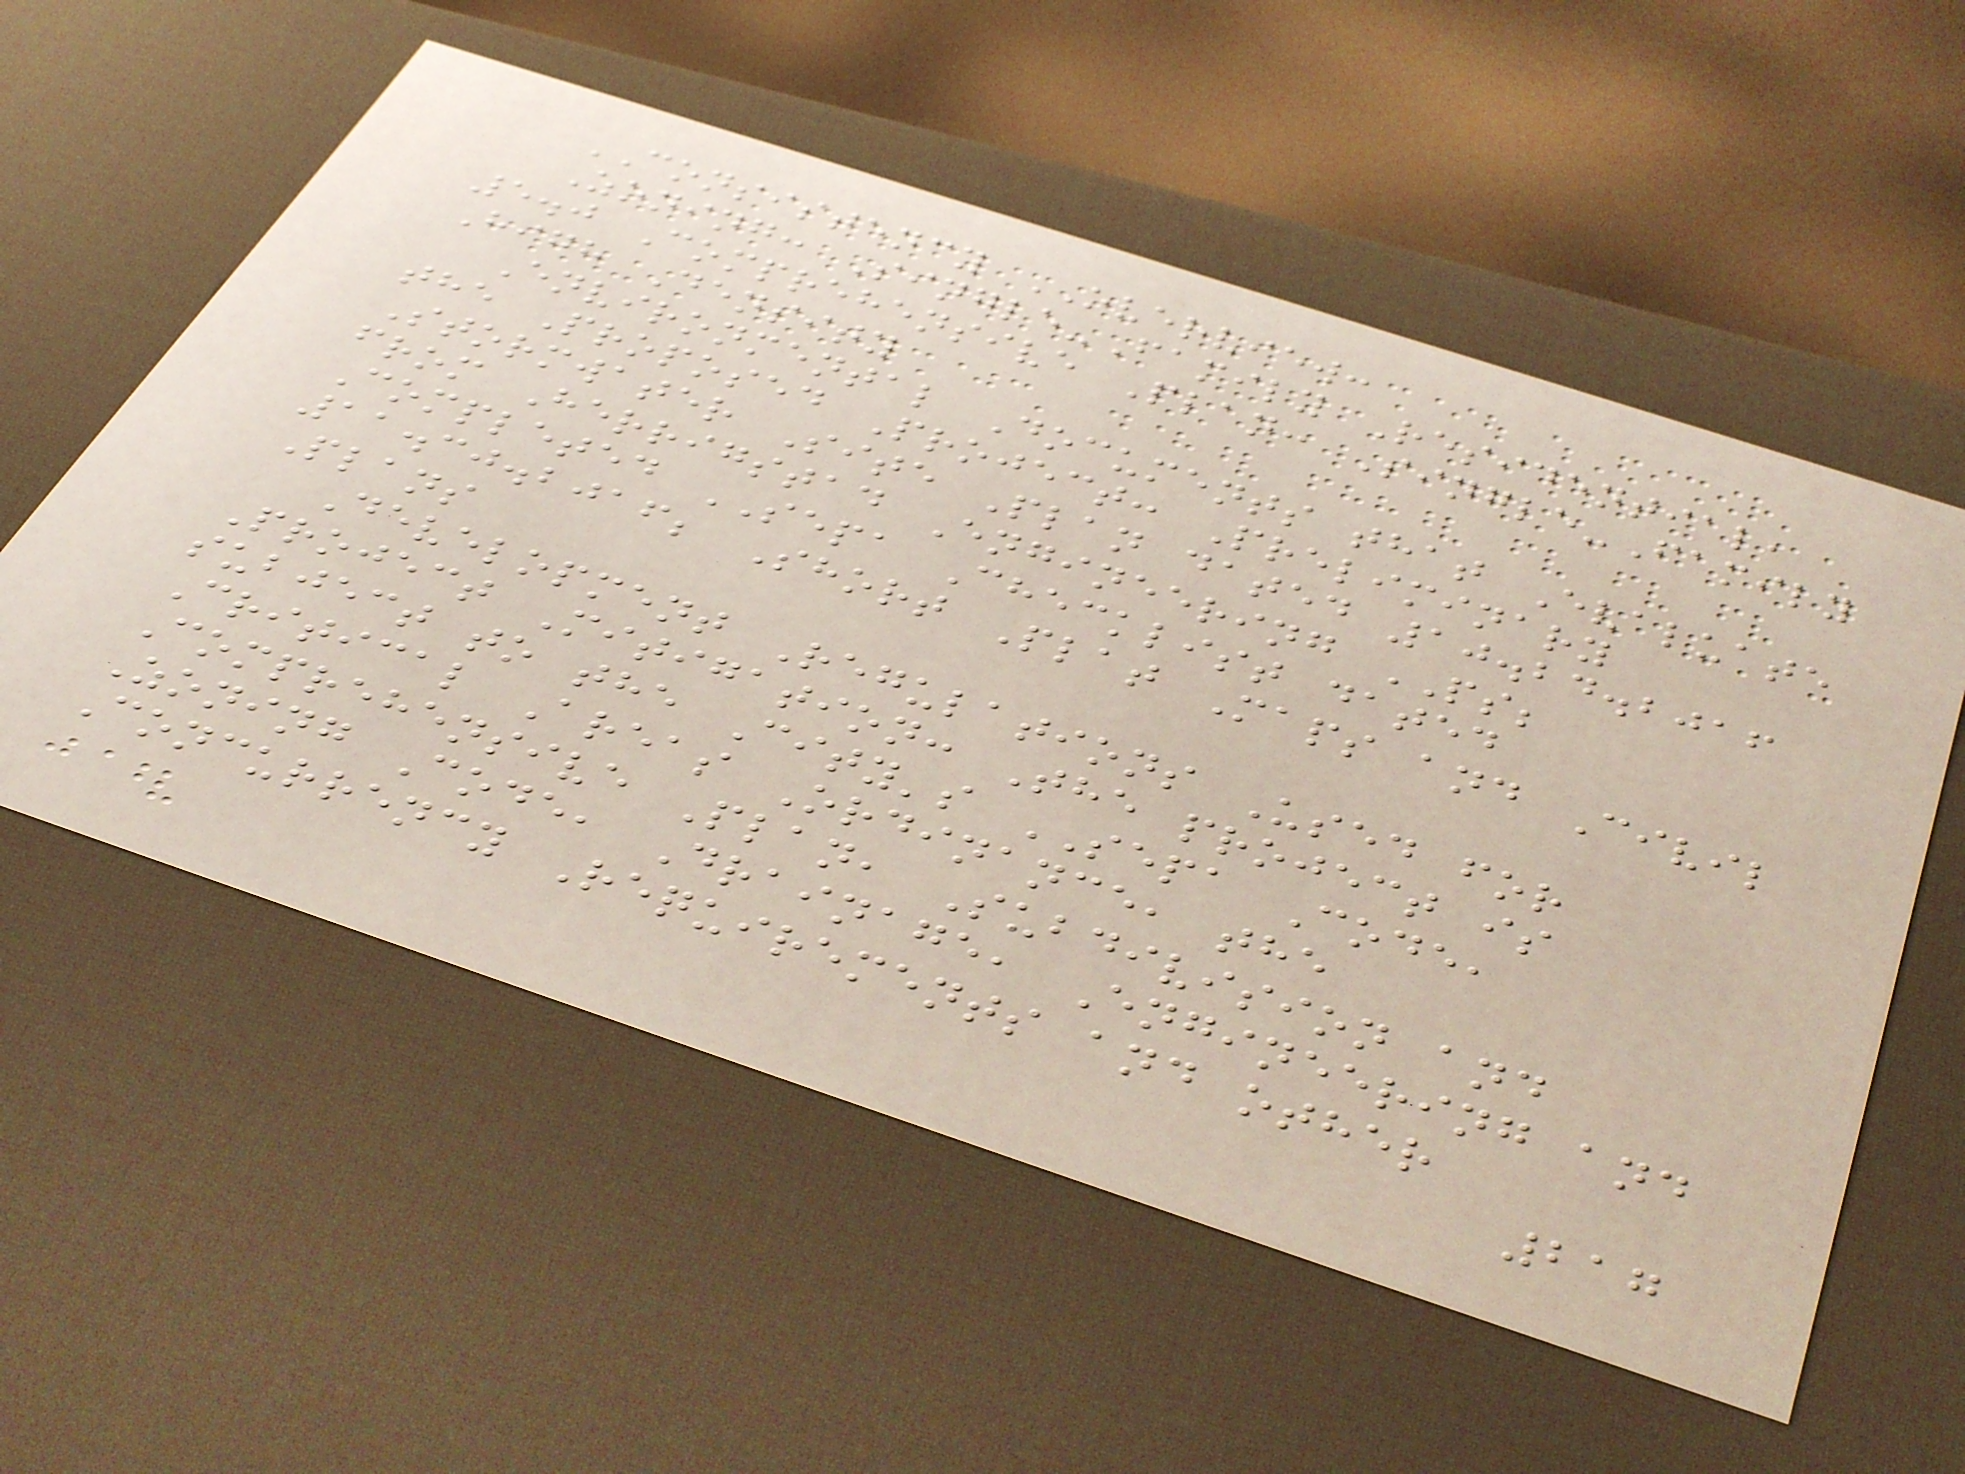CONSISTENCY OVERVIEW:
Zoning: Single-Family Residential,
5.0 Comprehensive Plan: Single-Family
High Density
Environmental Documents that Evaluate
the Proposed Project: Preliminary
Stormwater Site Plan dated 10.24.2016
from Herrigstad Engineering PS;
Completed SEPA Checklist dated
11.30.2016; Short Plat Maps and Civil
Plans
Development Regulations Used for
Project Mitigation: The project is
subject to the City's SEPA Code,
Critical Areas Ordinance, the
Comprehensive Plan, Subdivision and
Zoning Code, Drainage, Engineering and
Concurrency Requirements and other
217
